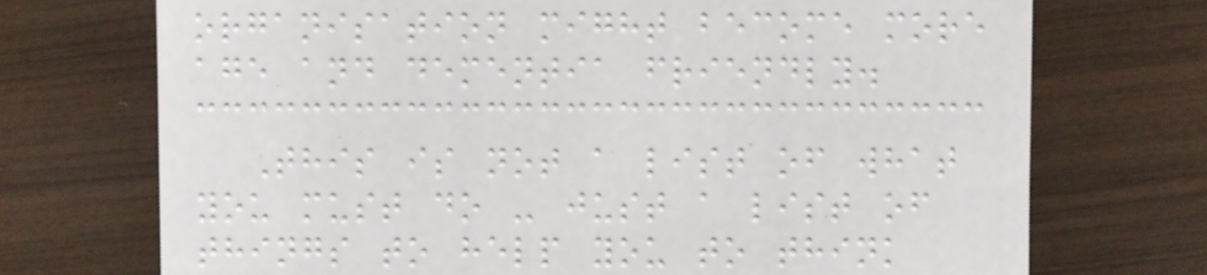organisation might become more
age and dementia friendly.
This is not a list of what
you must do - just a list of
things to help you to think
